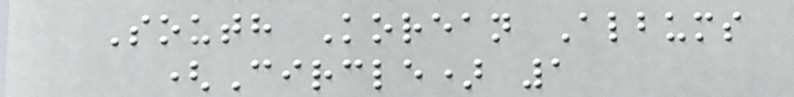South Korean Albums
(Circle) 1
